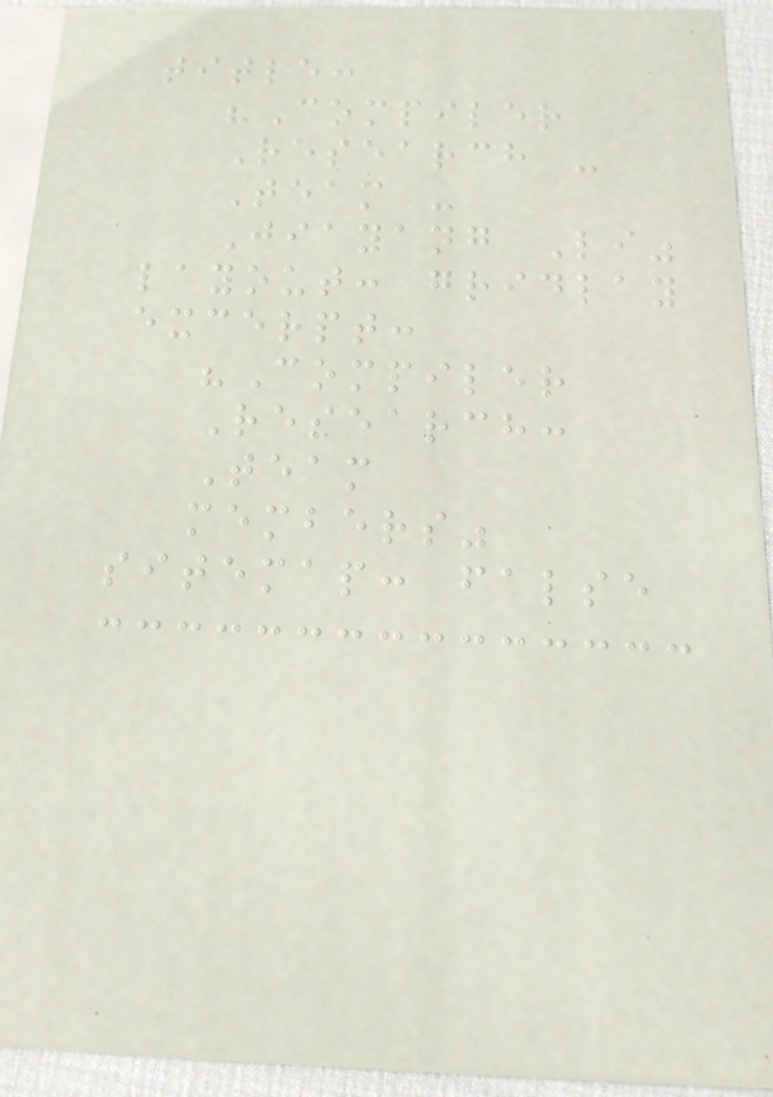title:
"Compiler
Research -
Team -
Jiayang Li"
layout: gridlay
excerpt:
"Compiler
Research:
Team
members"
sitemap: false
